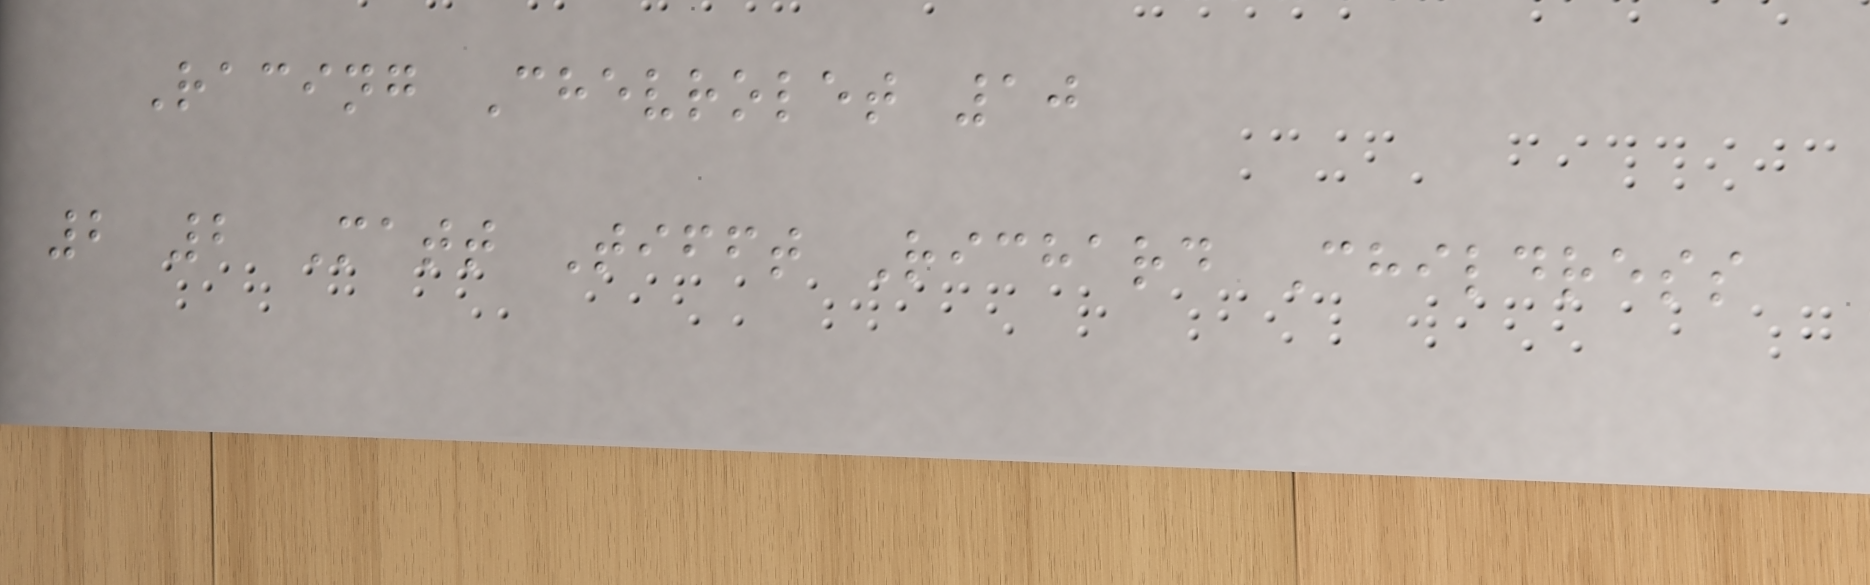Racing Chevrolet 10
2 2 Matt Tifft Richard Childress
